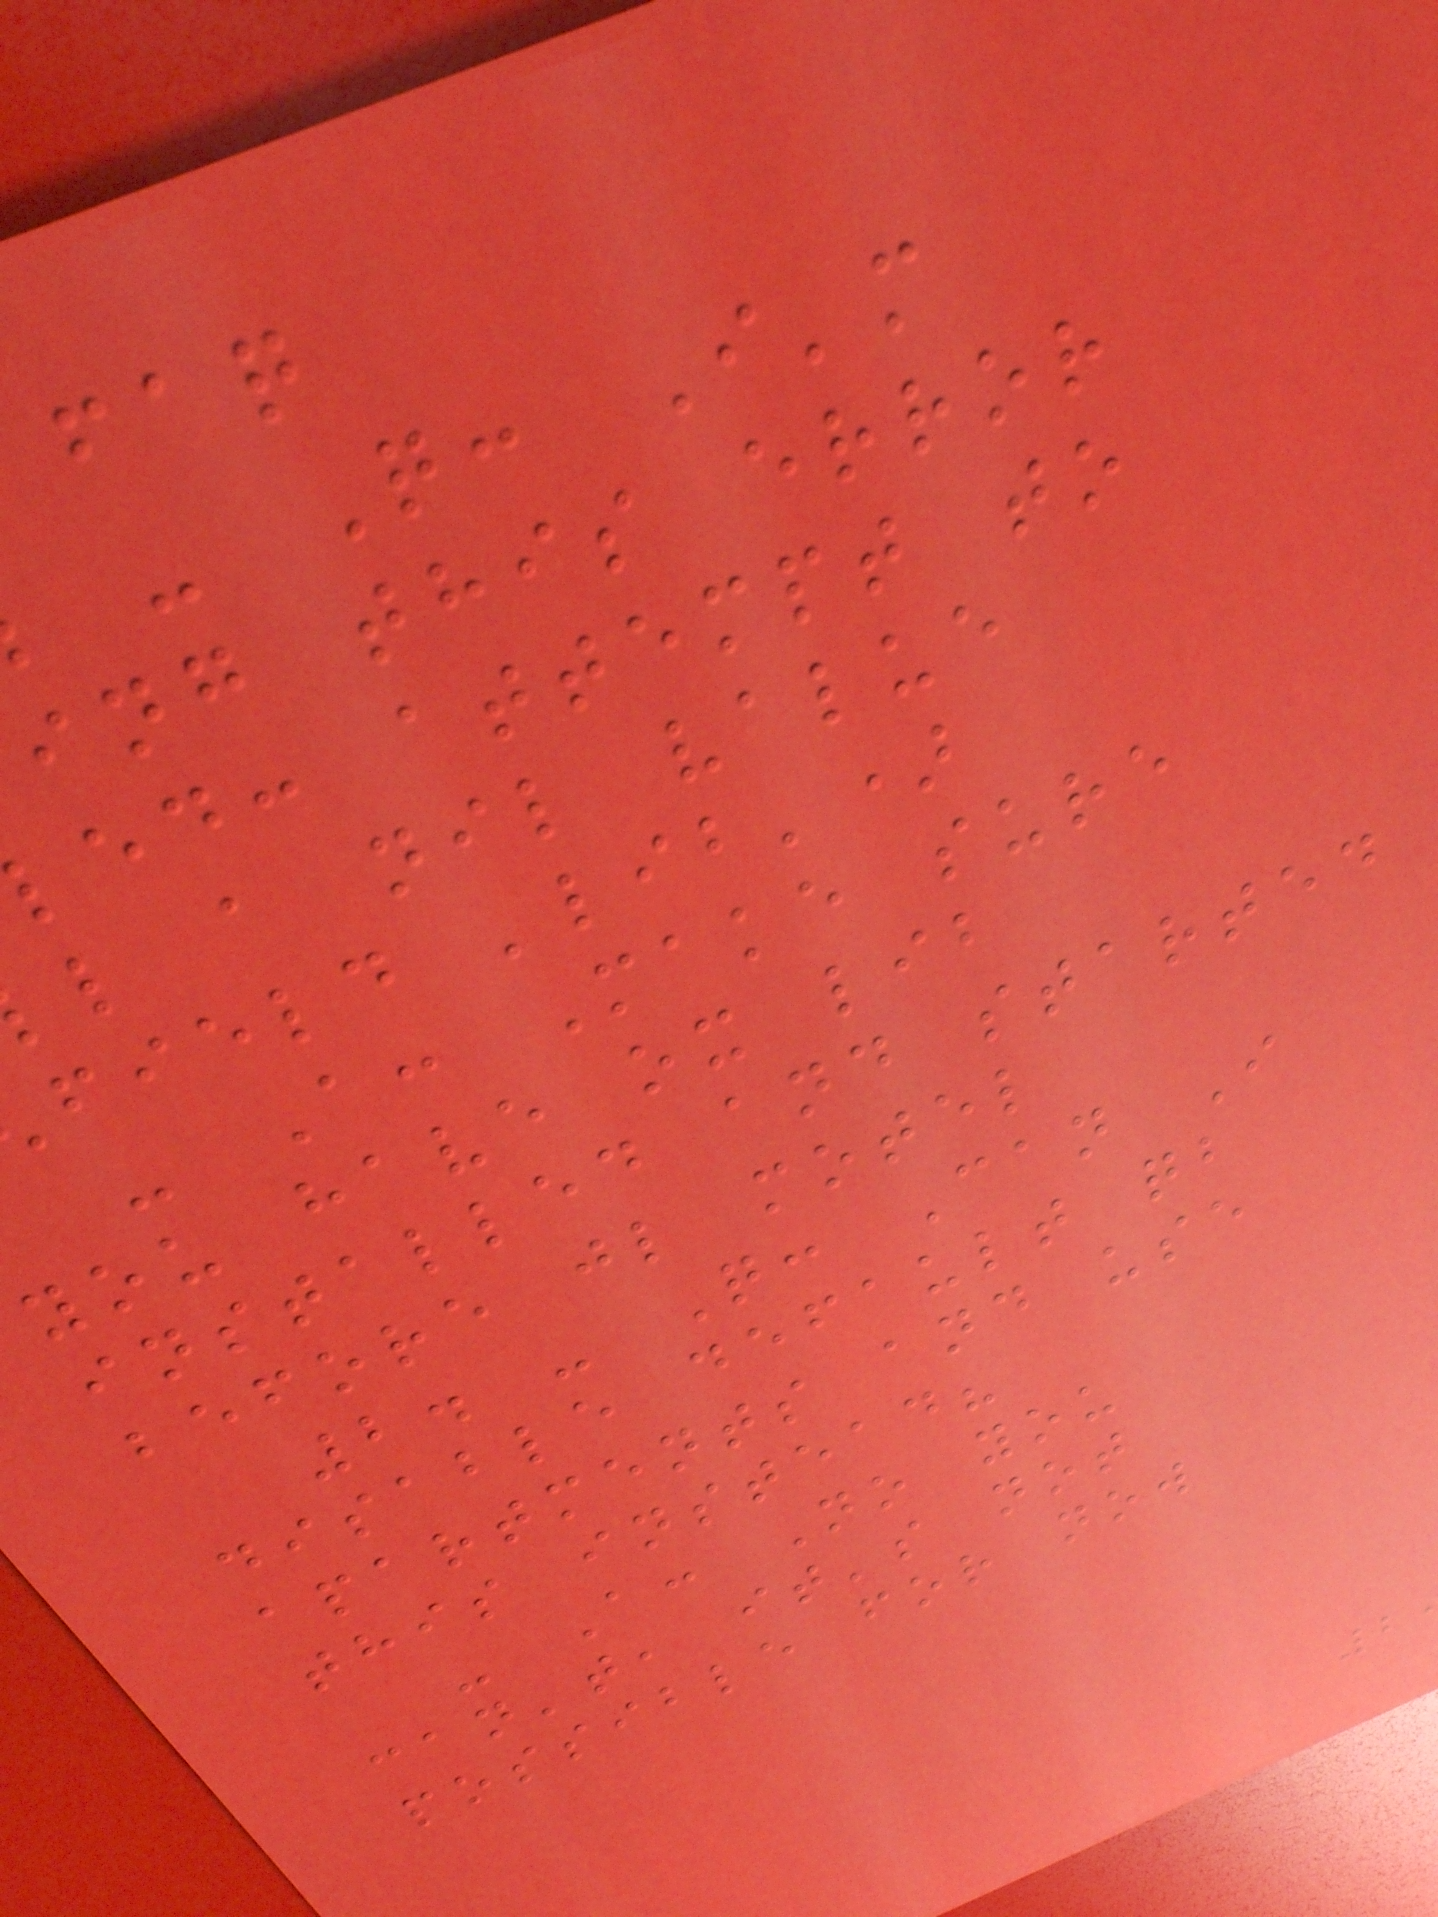- Q: I'm
ing this error
led: attempt to
l a nil value
field 'lib')
- A: Make sure
you have ox lib
installed and started
before jl motel
2. - Q: Can I
disable default qb
apartments and use
this instead?
- A: No you
can't, it's not
possible for now
